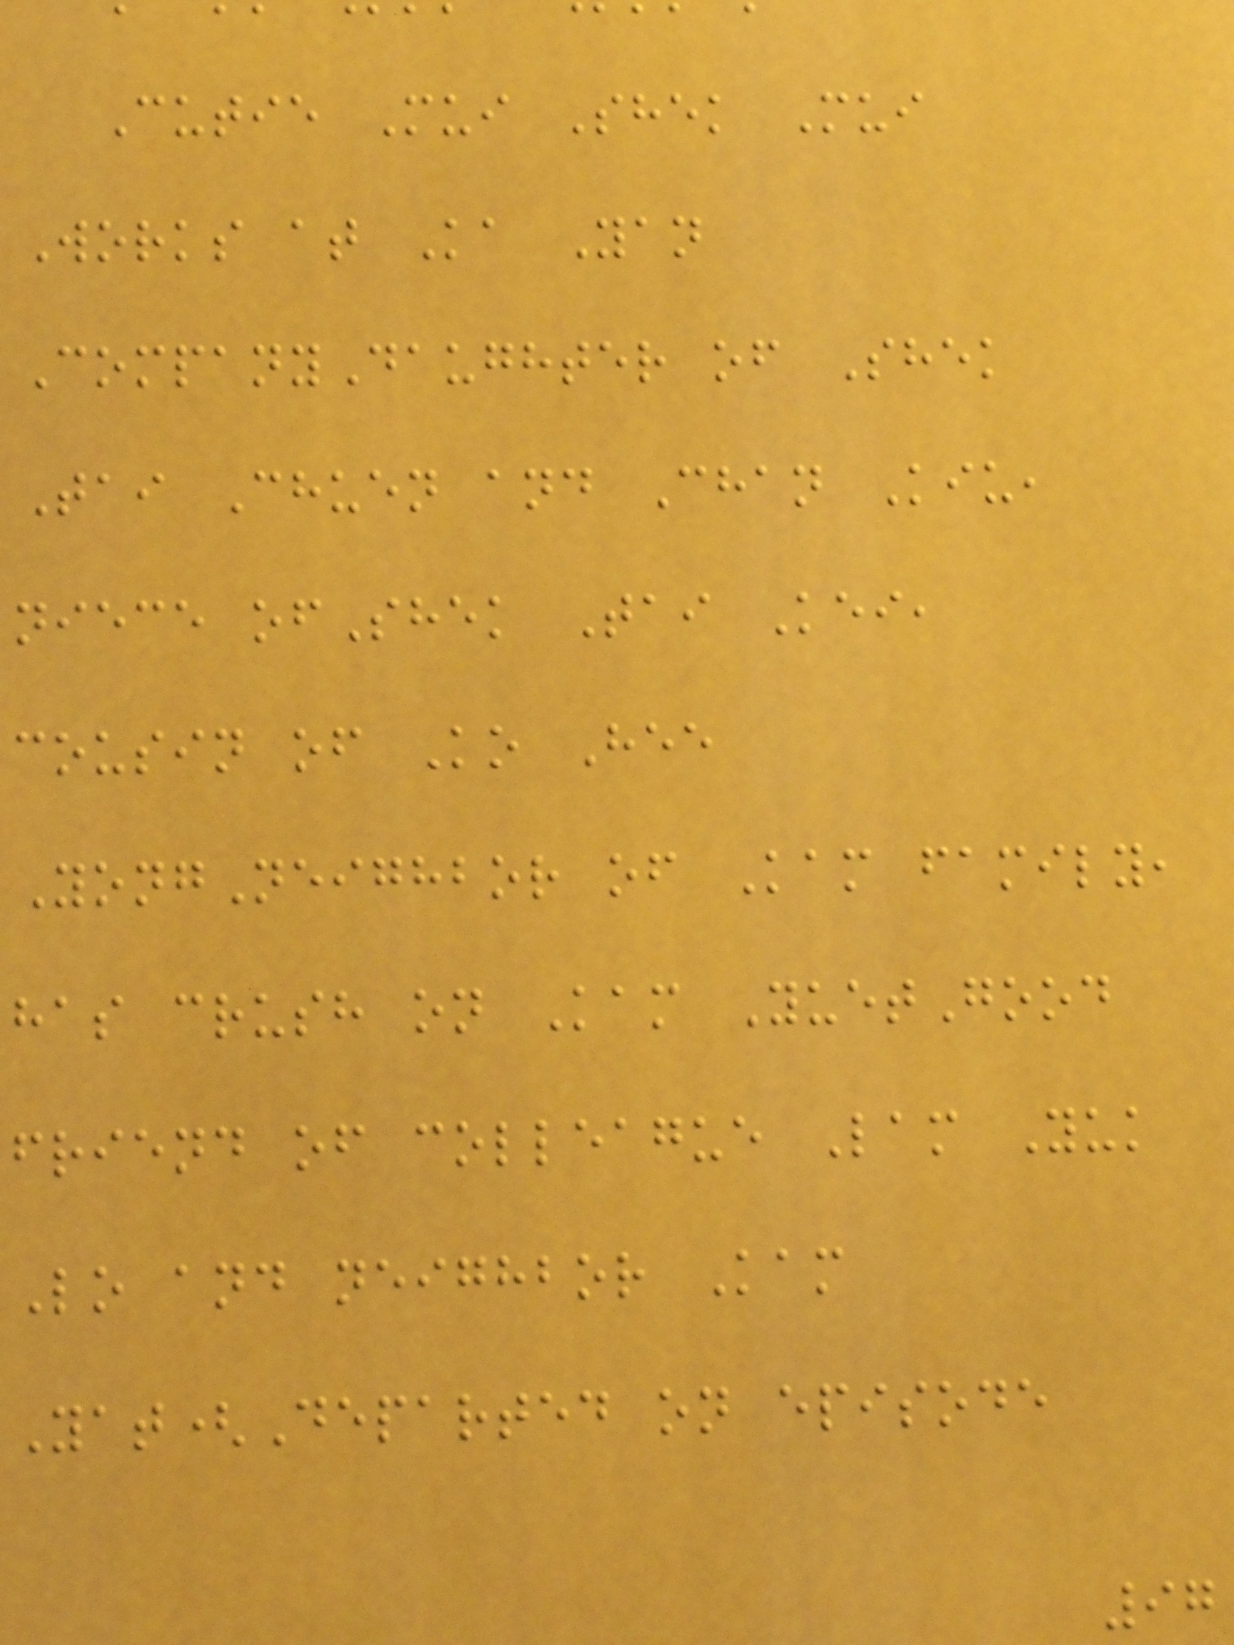Cutie Mui Shek Mui
Works at Ka Yan
CompanyDaughter of Shek
Tai Chuen and Chan Kiu,
niece ofShek Tai Kei,
cousin of Ko Hee
YongNeighbor of Kam family,
has crush on Kam YuetGood
friend of colleague Lam Yuk
Lo and neighbor Kam
Yat(Departed on episode
97
